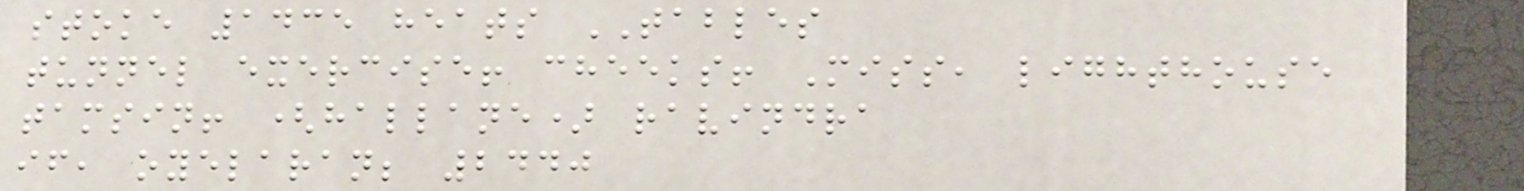stoke 1435 heats TABLES
tunnel exercise! cheeks! Miss, lighthouse
tamsin! (hallane) ravindra
if, oyelaran; 2440
